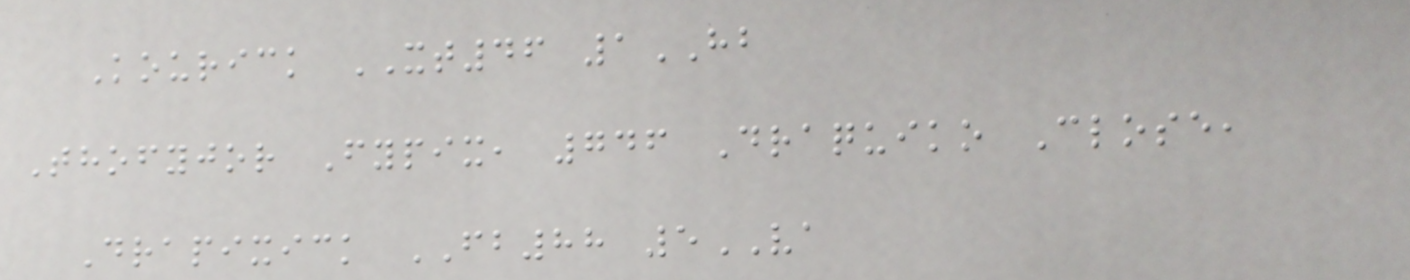Kourick XT46 1HB
Thofyjor Fypix, 746 Draquiko Close,
Drapixick FB88 5VA
